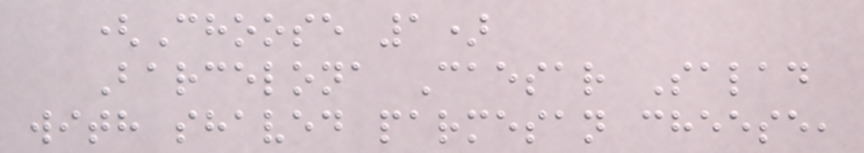(Choose 1)
Barcelona Caesar Salad
with shaved parmesan cheese,
